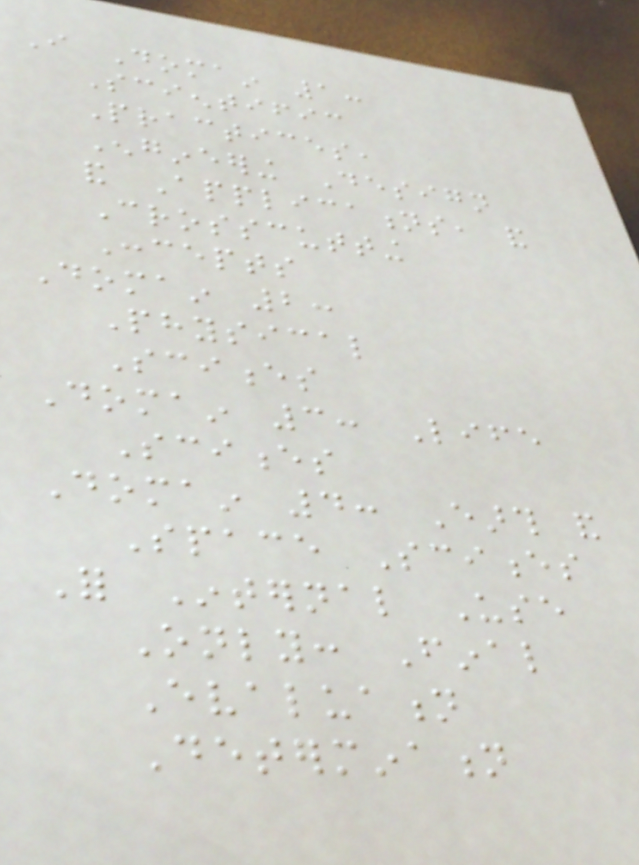I Domain 1:
Scientific
Practices,
Engineering Design
and Applications, and
Crosscutting
Concepts
Domain 2:
Physical
Sciences
Domain 3: Life
Sciences
Domain 4: Earth and
Space Sciences
For Internal Use
Only: Final
Evaluation
Determination
